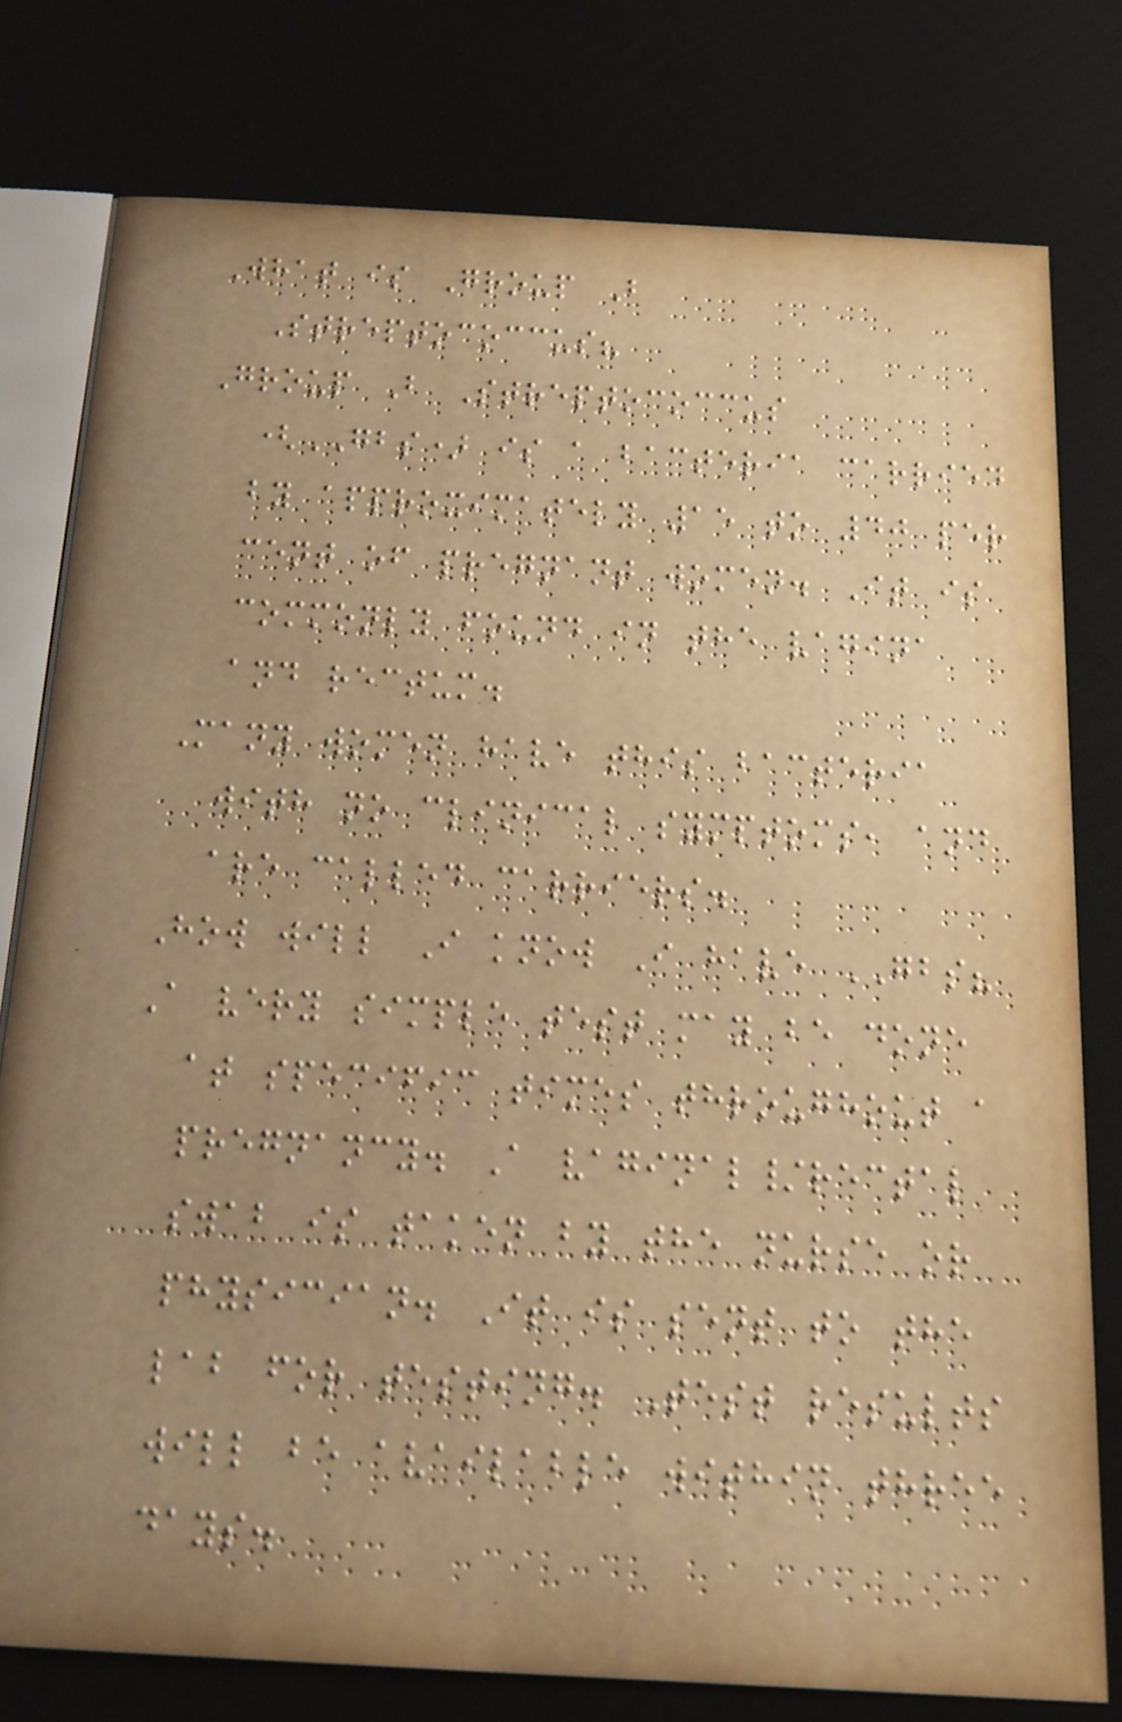What is Group B
Streptococcus?
Group B Streptococcus
(GBS) is a bacteria carried
by approximately 15 to 40 per
cent of pregnant women. It is
commonly found in the vagina
and rectum.
Many women have this bacteria
with no clinical symptoms, and
are called carriers.
How will I know I have GBS?
A very simple test may be done
at specific times throughout a
pregnancy. A vaginal/rectal
swab is taken by the nurse or
physician. It is sent to the
lab for testing. Test results
will be available within three
days.
